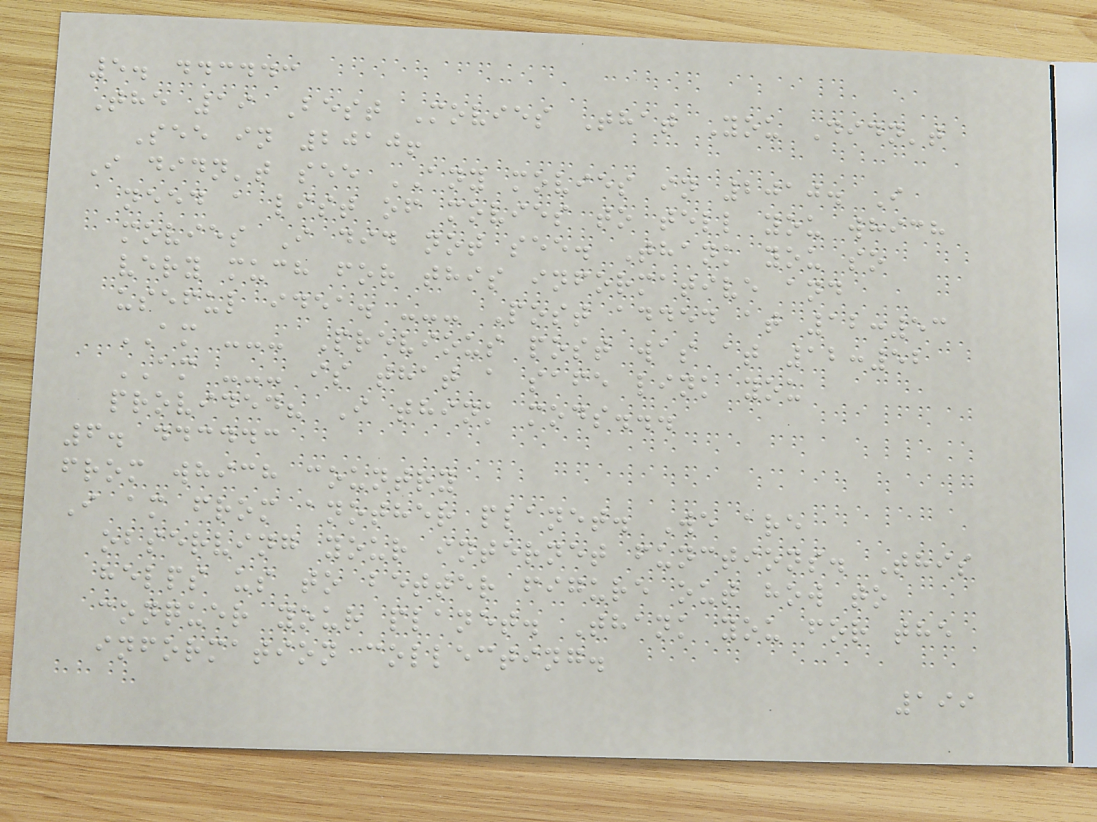5. ddcddc
The 19 Best Movies That You Didn't
See in 2010!
I didn't see ANY movies in 2010. I
need a list of movies to tell you which
movies I did not see. Thank you so
very much for this informative and
useful idea. --- Post added at 12:53
AM --- Previous post was at 12:52
AM --- is that a safe link you
provided? I think mods...
6. ddcddc
from which country
I am from another planet. We are
observing your internet functions. This
helps us to better figure out how to
conquer your planet. Thank you for the
information collecting.
199
